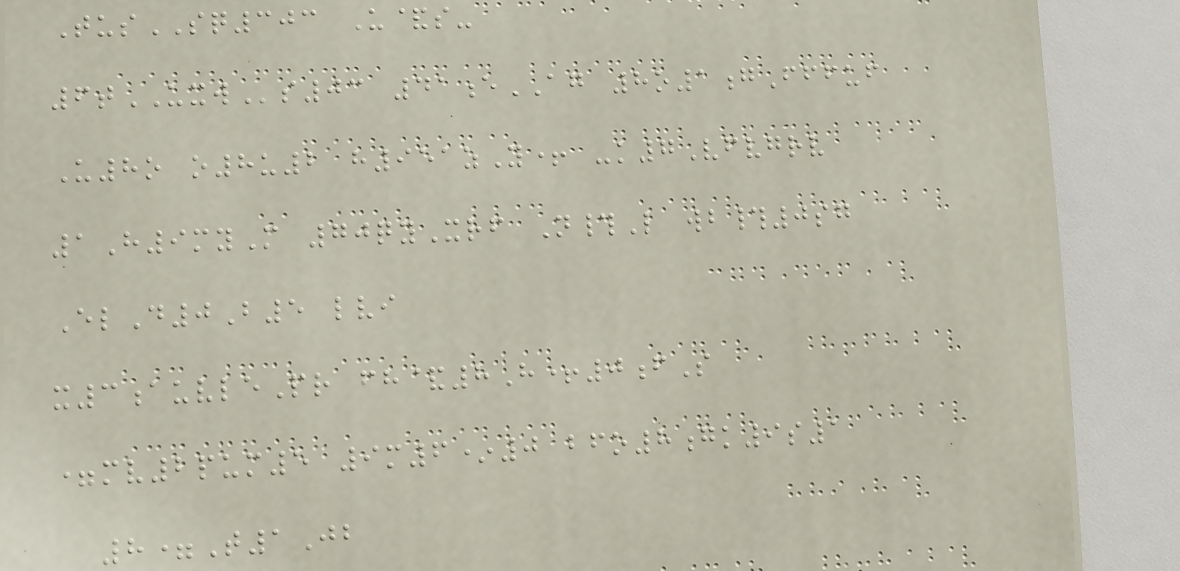TusSQ303 U&s-
6tUXWs03 41eAG 8o1gFffuf
U8o o8u2 h951zY+ -k7Vfvgrv
1H9myM 70qyXrf N#L wb#0sg
ElD0B5 lvi
x3auvlePr fh&8H+0fS
=mv2pum5 9m6*0 bfo8gk9s1
8=T1Jb
